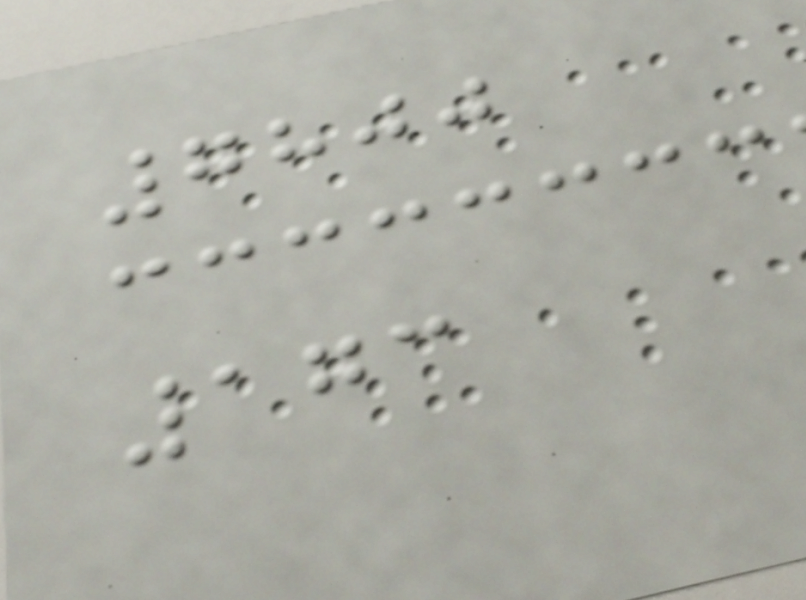7800
173
